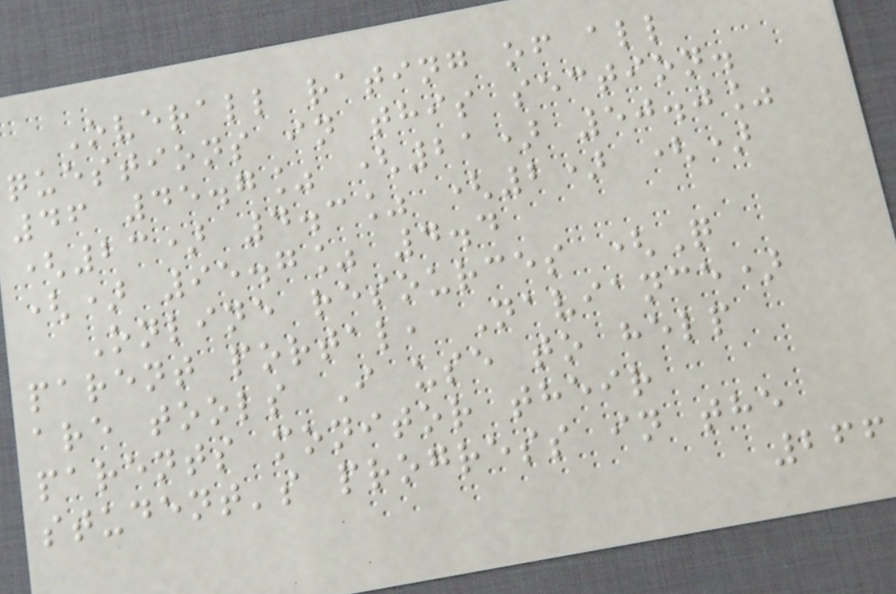Overall rating of all
questions in this section.
46 45.7% (21) 50.0%
(23) 4.3% (2) ()
() 95.7% 4.4
Online resources (Q
parent portal, Naviance)
are tools I use to help
parents monitor their
student's progress in the
266
